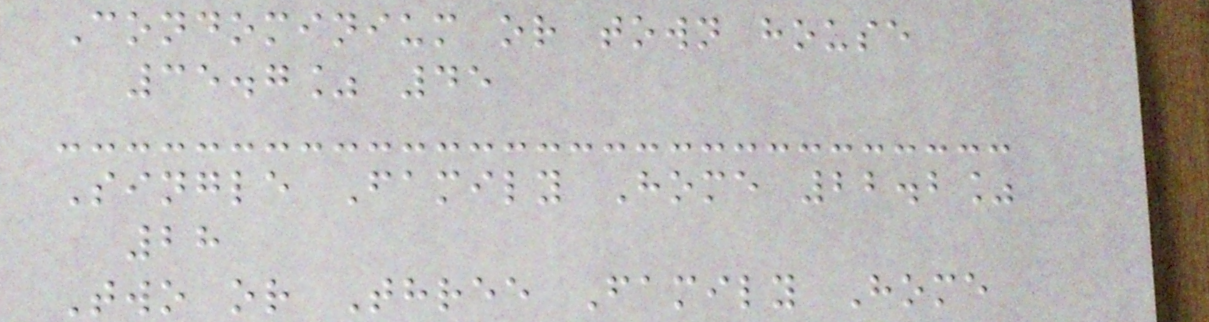Condominium or town house
35.7% 45
Single Family Home 22.2%
28
Two or Three Family Home
